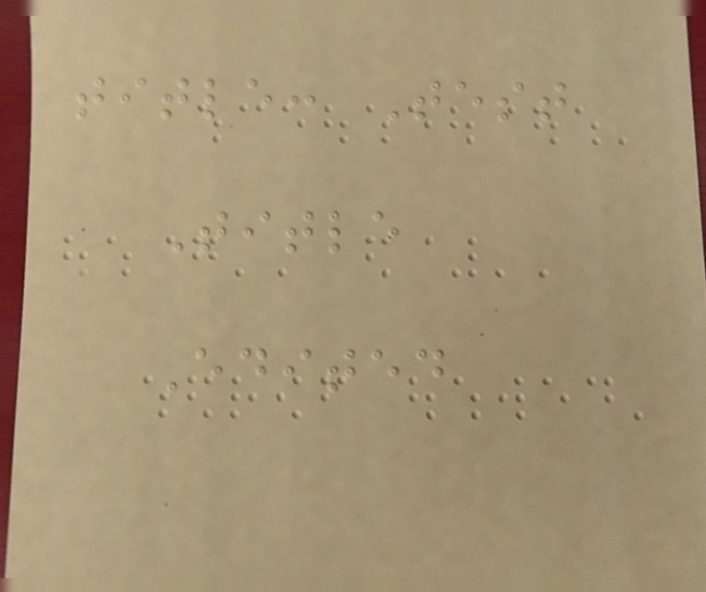title: Test
Title
Edited
